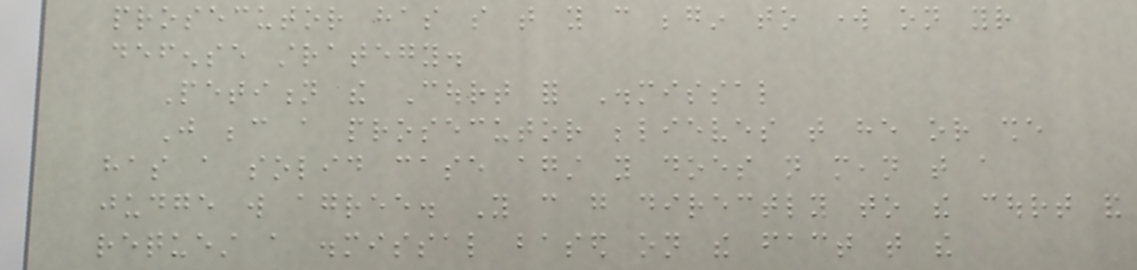prosecutor has so that you can begin to work on your
defense strategy.
Petition the Court for Dismissal
Just because a prosecutor believes that he or she
has a solid case against you does not mean that a
judge will agree. You can go directly to the court and
request a dismissal based on the fact that the
